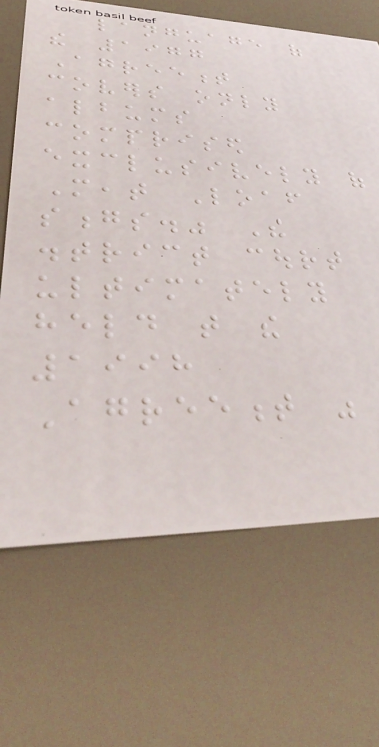language of
the 1977
Agreement
covers only
albums
comprised
exclusively of
Meat Loaf
songs." The
district court
ultimately
held that the
1998
Agreement was
